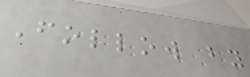Follow by
